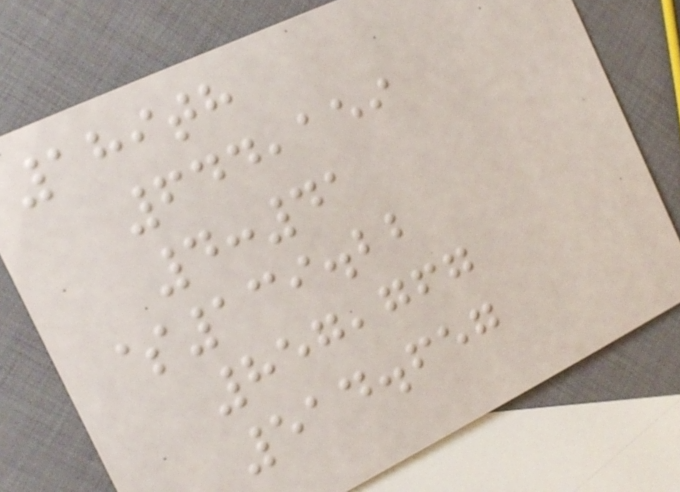189th
644,159
4:41
$139.22
857,767
514.657
